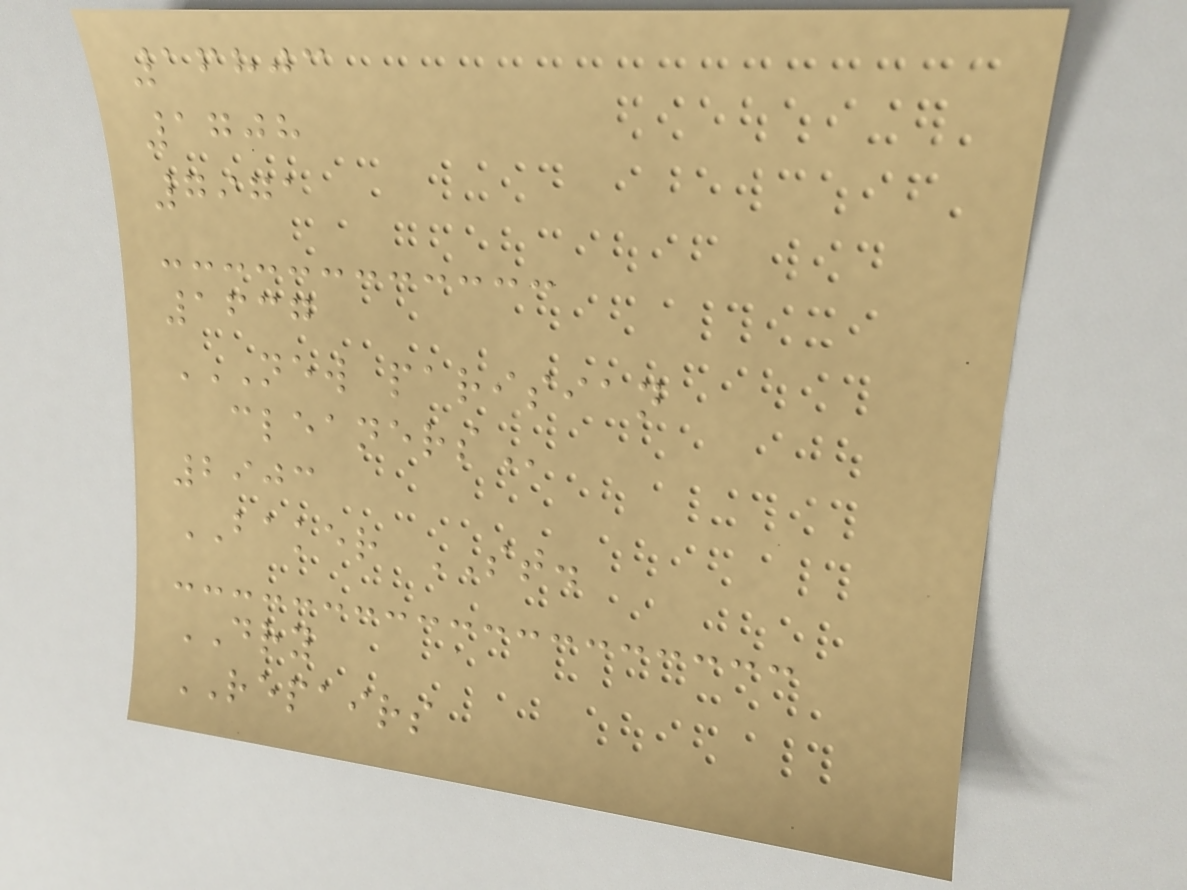16803
1708
7971
1637
NEW PARISIAN
CLEANERS
2903
BAKER ST.
DRY
REPAIRS
